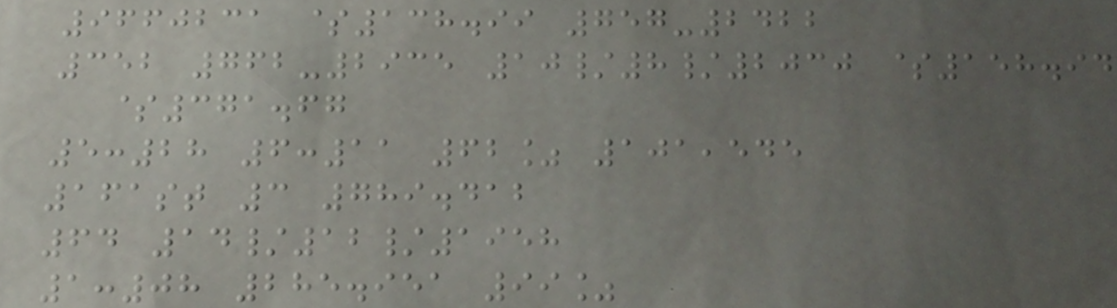9660231 $138.99 757-2422
352 762-2935 10/8/2030 $158.94
$371.67
5:28 6:11 62% 101,545
161st 3 789.412
64 14/12/1958
1:08 285.951 99%
